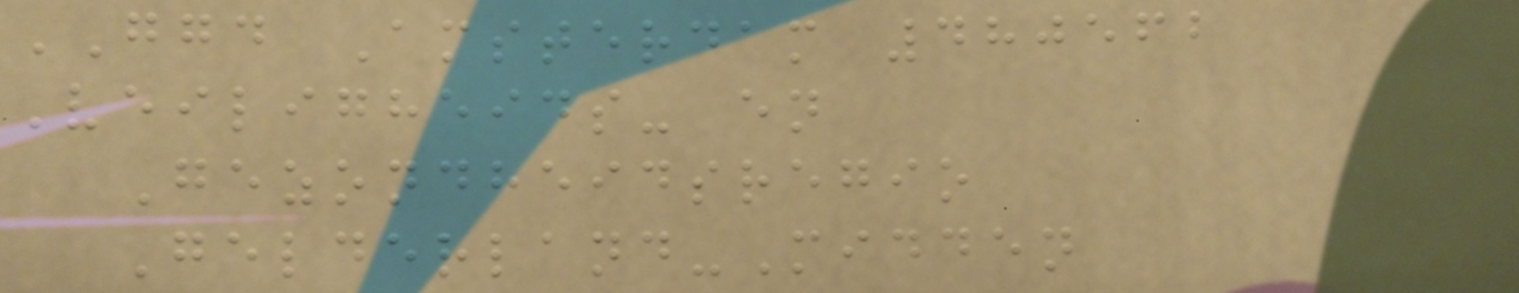GGD Amsterdam 480562
Veiligheids- en
Gezondheidsregio
Gelderland-Midden
